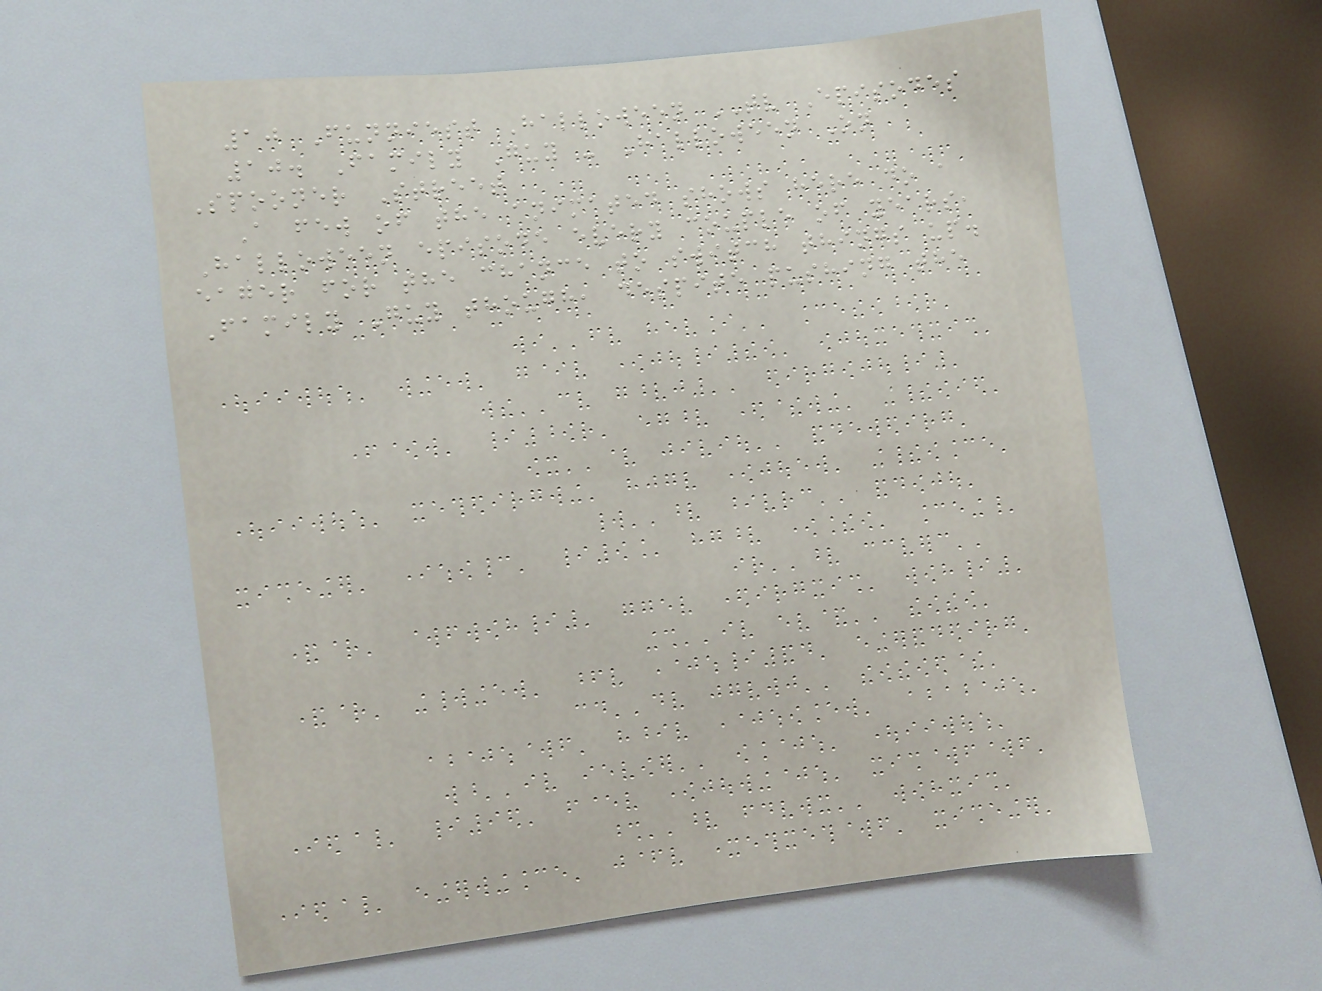10 Funniest Halloween TV Episodes
10. Family Guy - Halloween On
Spooner Street
A few of the animated shows here do a
Halloween episode every couple of years,
eager for the chance to switch things up.
Family Guy though, despite pushing the
